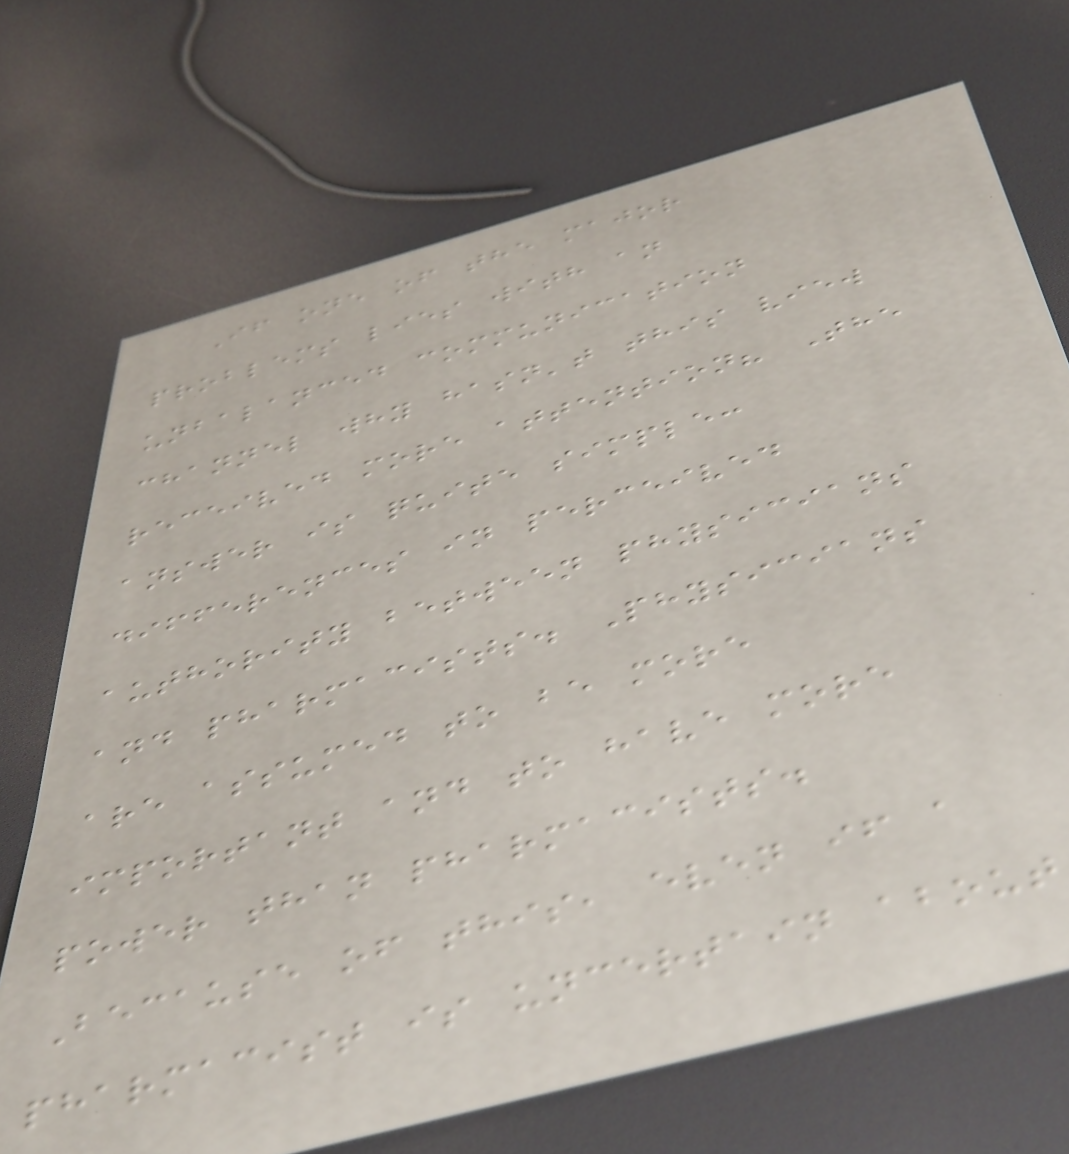If one of the major
problems lies with an
unbalanced communication
channel why hasn't this view
received more attention? The
answer is quite simple:
differences in perceived
authority between physicians
and pharmacists. Physicians
are assumed to be more
important and to have more
power than pharmacists.
Because of this, even if a
pharmacist is uncertain about
